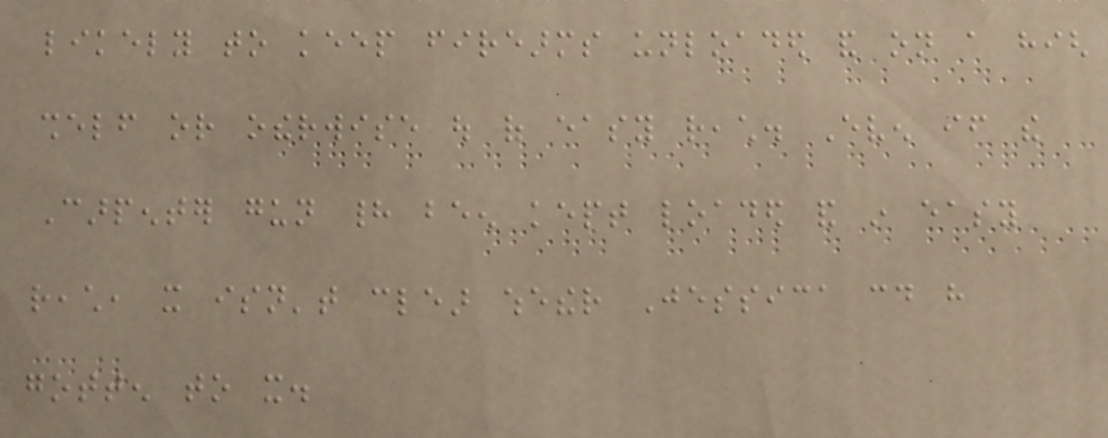likely to keep firearms unloaded and on a high
shelf or otherwise out of easy reach. Even if the
Carpenter gun had been kept loaded and in easy
reach, it isn't clear whether Jessica could have
gotten to it.
